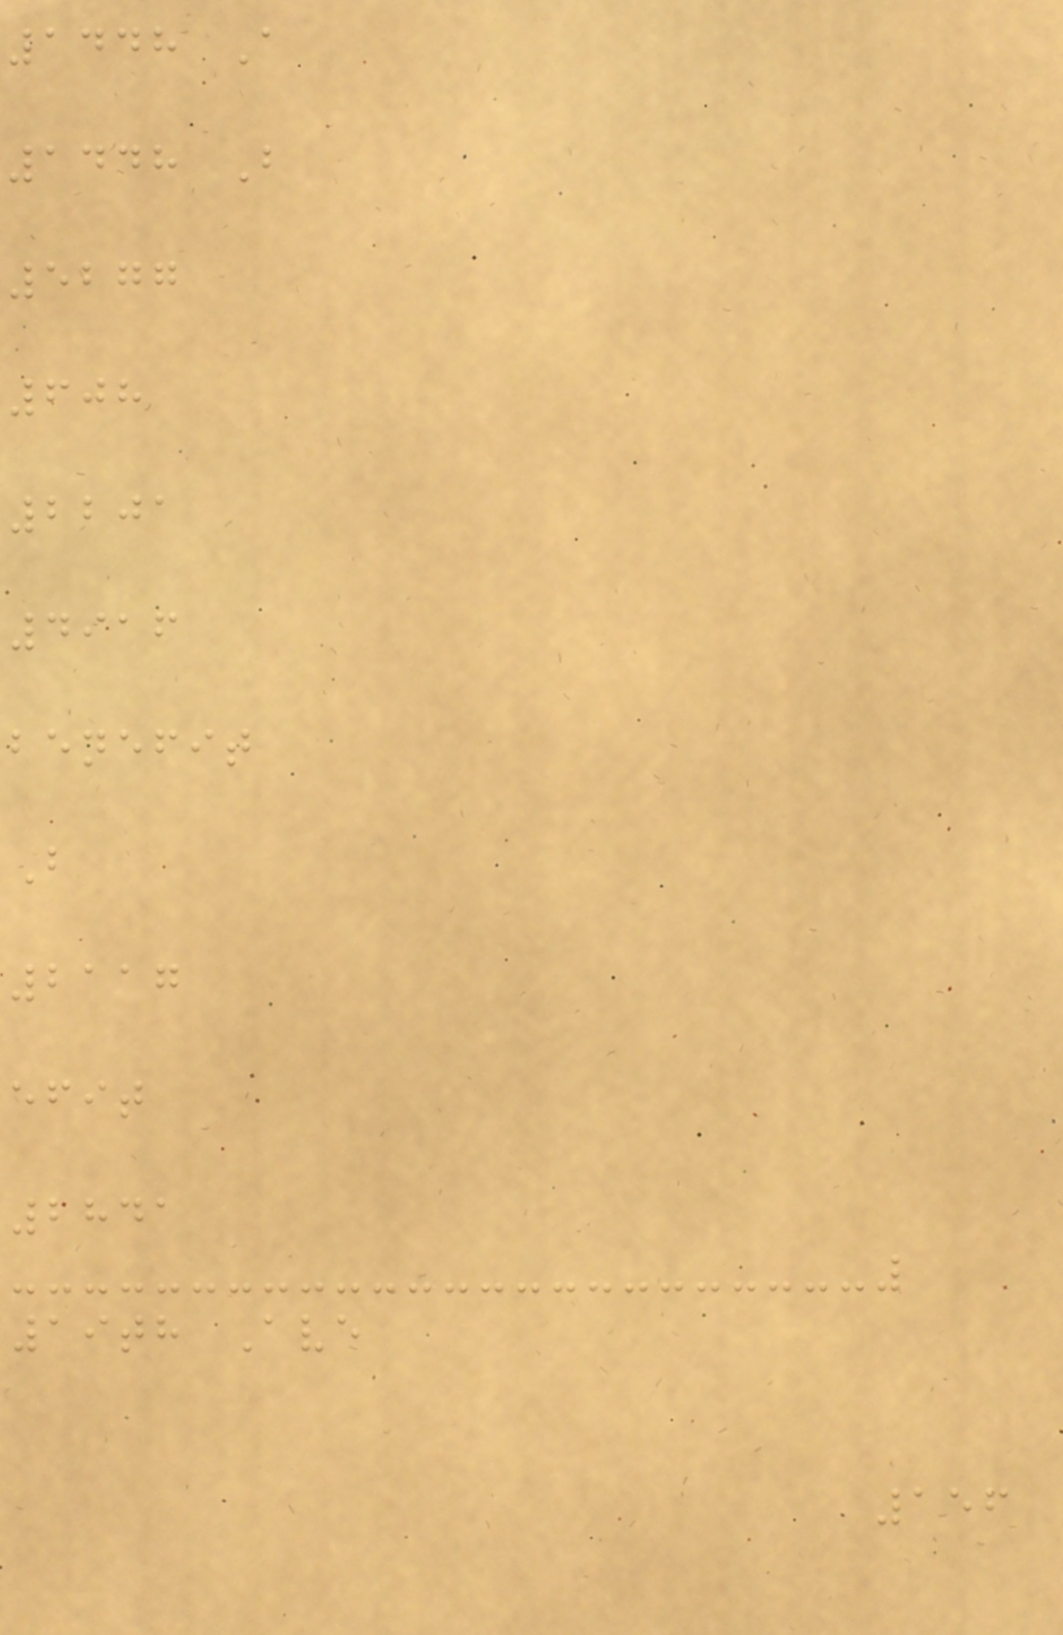1448 A
1448 B
5277
608
2201
4916
benefit
B
2117
efit
2841
19th Ave
156
